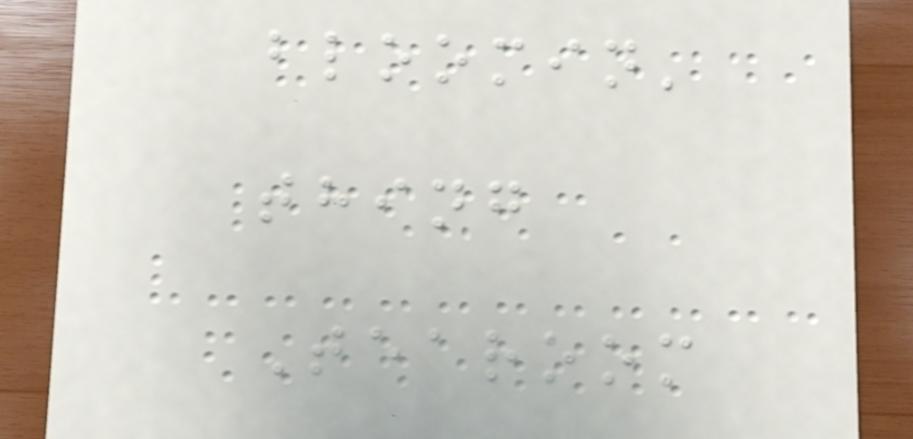bloomin'
thing
Tearoom
